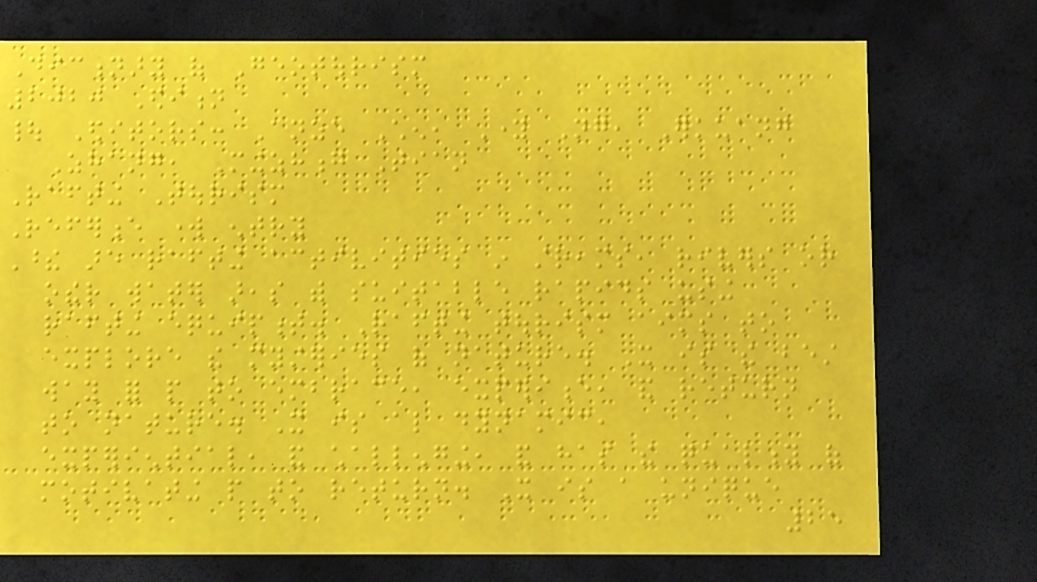Dictionary of Geotourism
2020 Edition
| Editors: Anze Chen, Young Ng, Erkuang
Zhang, Mingzhong Tian
Rafting Tourism
Reference work entry
These are rafting activities in streams, rivers or
other water areas with suitable rapids using
rafting equipment. Rafting tourism aims to
explore the mysteries of nature. It is the best
way for people to embrace, experience, and return
to nature. It is also dynamic,
experiential, and challenging, and has the quality of
motivating people to return. It is a unique
25
